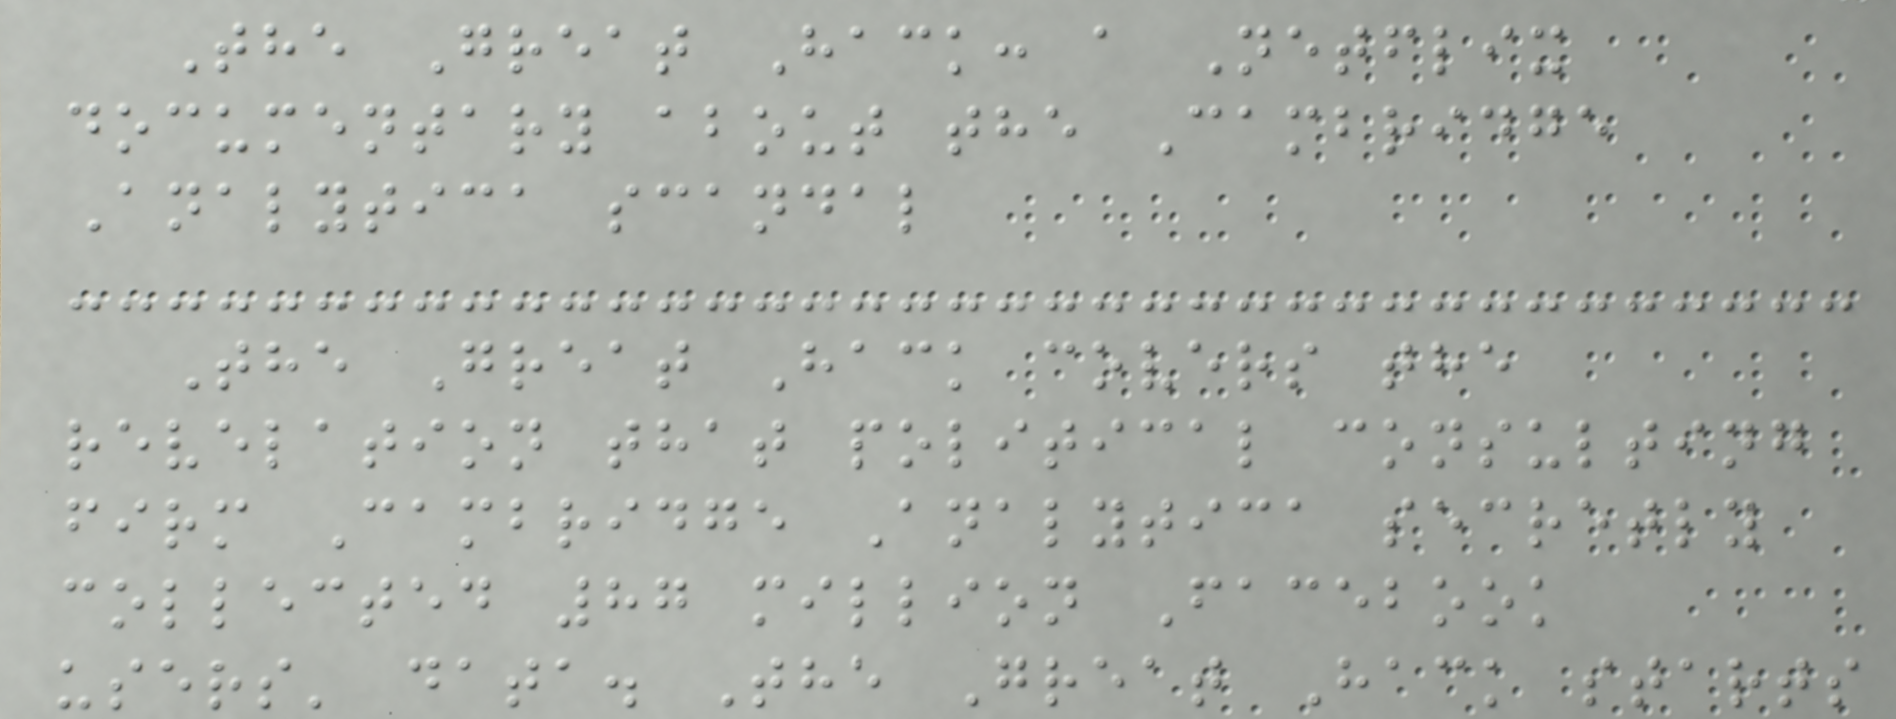The Great Hack: a Netflix
documentary about the Cambridge
Analytica scandal
The Great Hack covers the
revelation that political consulting
firm Cambridge Analytica secretly
collected 87 million Facebook
users' data. The Great Hack starts
